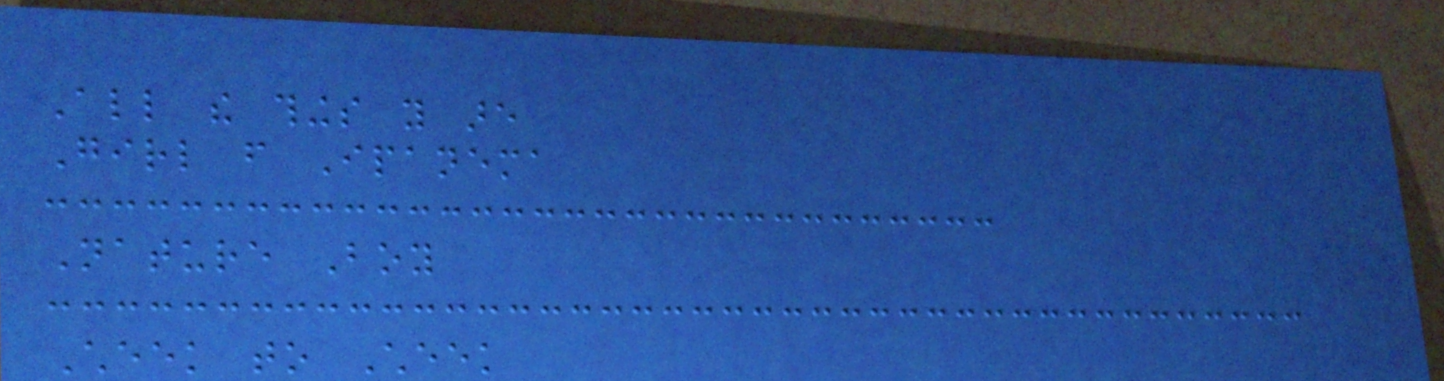All the things you are
Girl from Ipanema
Nature Boy
Cheek to Cheek
